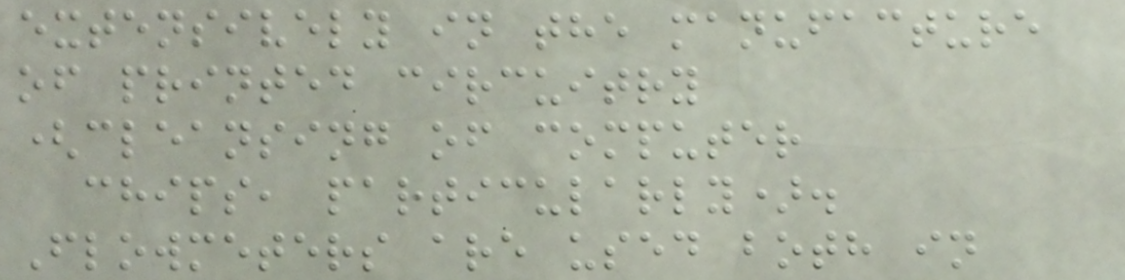extensively in the manufacture
of printed circuitry
(cleansing of computer
chips, particularly).
Flowmeters are used both in
